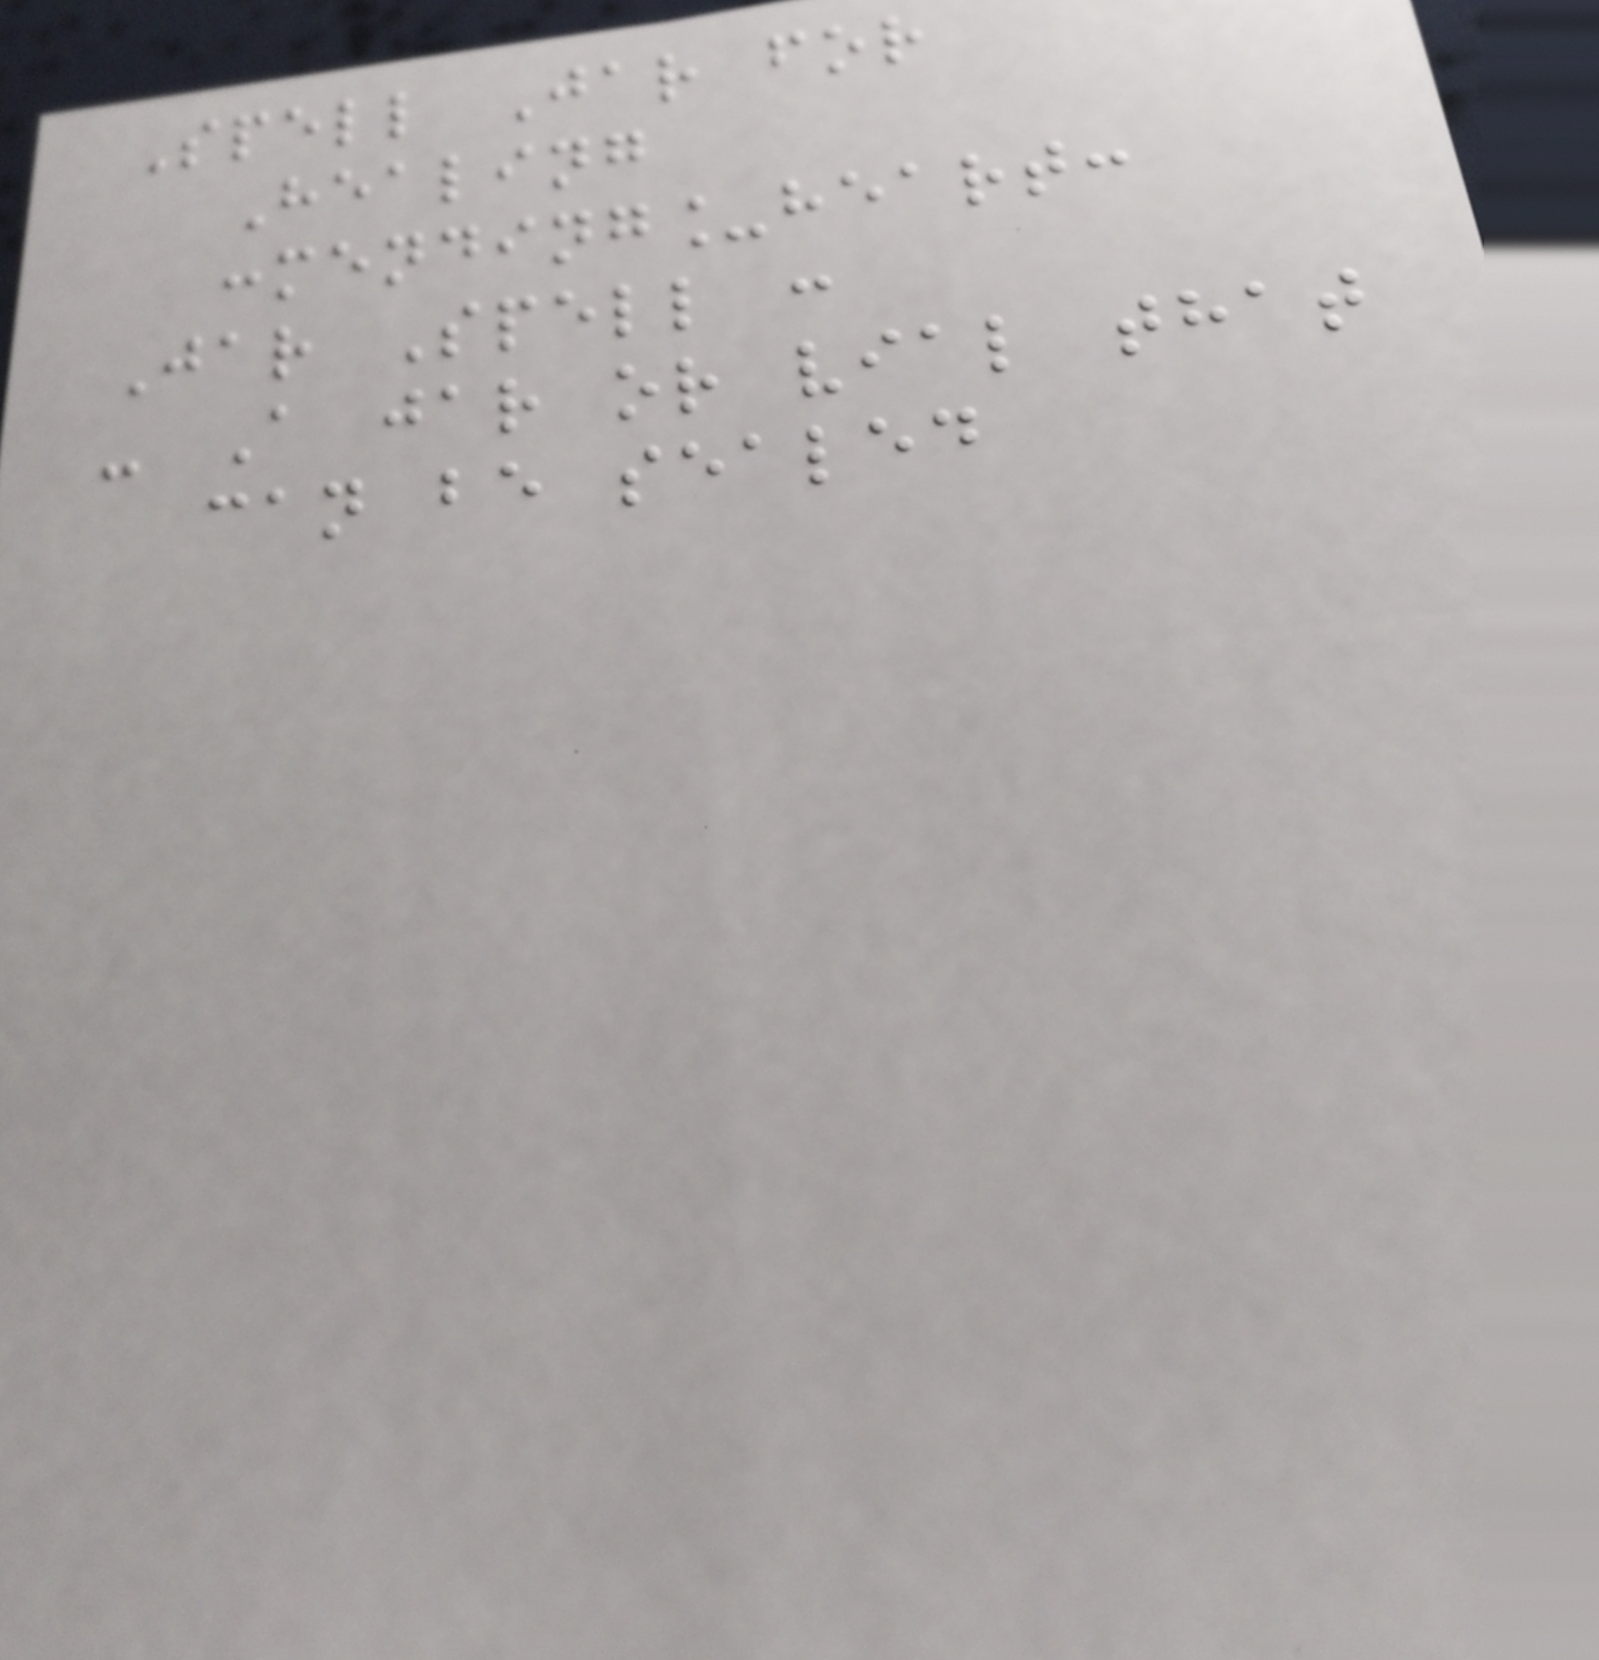Spell Jar for
Healing
:mending_heart:
Jar Spell :
- A jar or vial that
can be sealed
